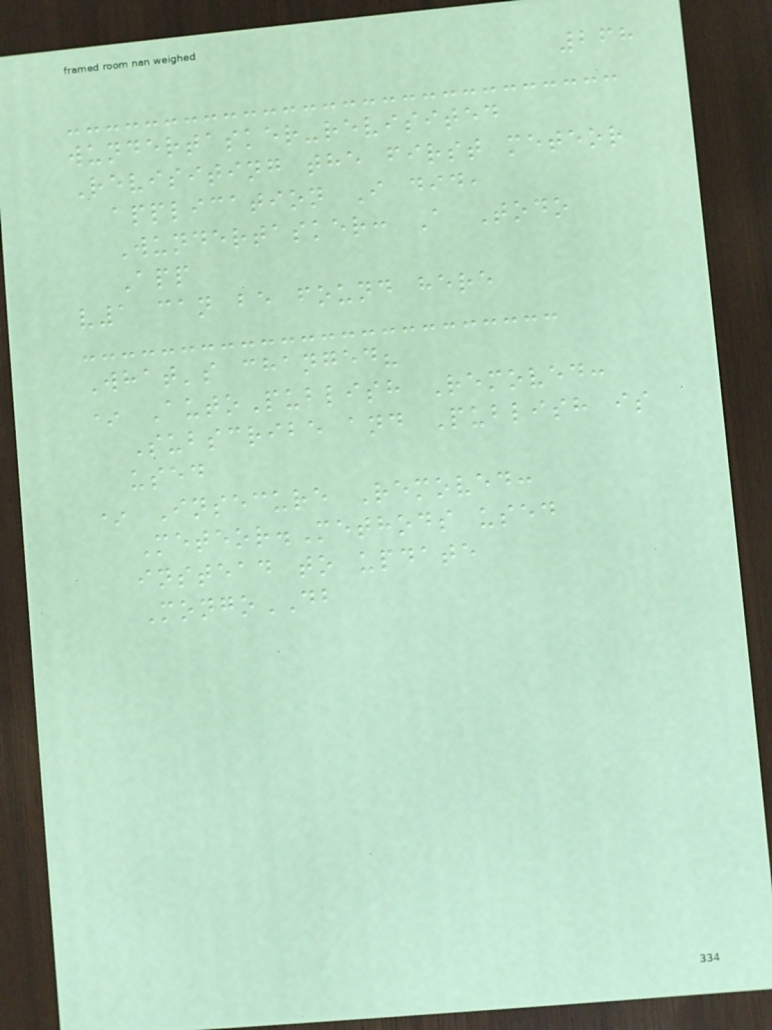268
wundertasker-revisited
Revisiting the first meteor
application I did,
Wundertasker: A Todo
App
v1 can be found here
What's changed?
* AutoPublish Removed:
Subscribe and Publish is
used
* Insecure Removed:
Meteor.Methods used
instead to update
MongoDB
